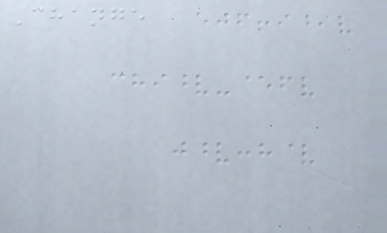Change
